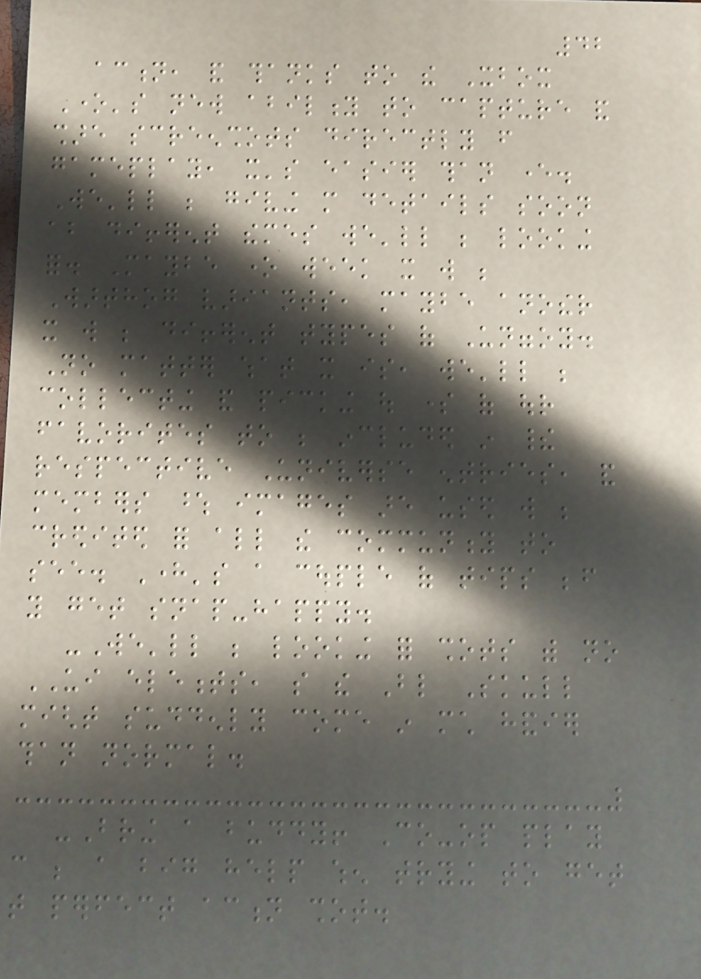42
action, and thanks to the Xbox
One's new ability to capture and
share screenshots directly from
gameplay, it's easier than ever.
We'll be giving more details soon
about different themes we'll be looking
for. Maybe one week it will be
Warthog variants, maybe another
it will be different types of Unggoy.
No matter what it is, we'll be
collecting and picking out some of our
favorites to be included in their
respective Universe entries, and
members whose images are used will be
credited for all the community to
see. Here's a couple of tips before
you get snap-happy.
-We'll be looking for shots with no
UI elements, so the Blind Skull
might suddenly come in much handier
than normal.
-Bring a buddy! Co-op play
can be a big help when trying to get
that perfect action shot.
